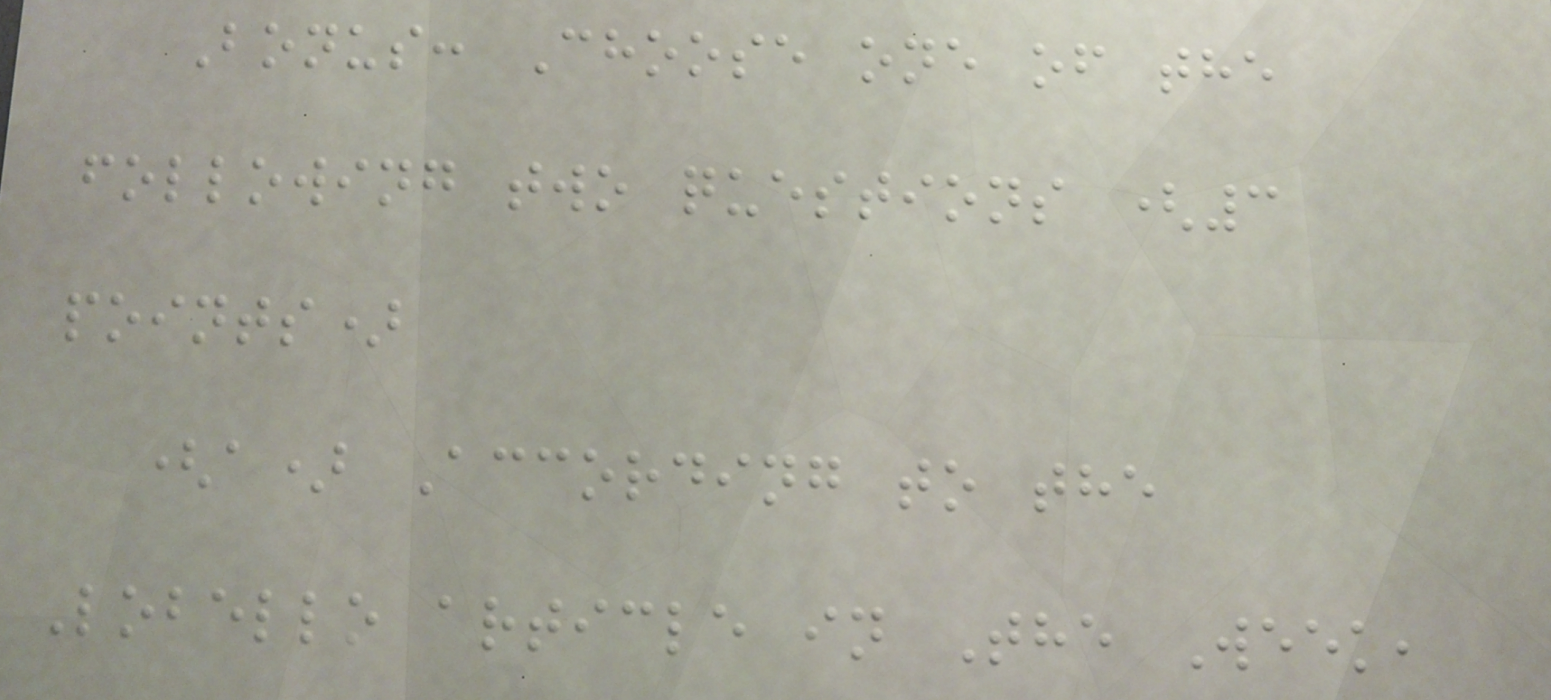Bonus: Choose one of the
following two questions (3
points)
(a) According to the
Lobello article in The Week,
